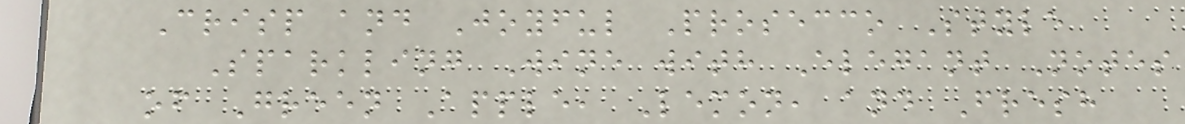Crisp and Joyful Prosecco Style
Sparkling Wine with Elegant Notes
of Green Apple, Lemon, and Fresh
